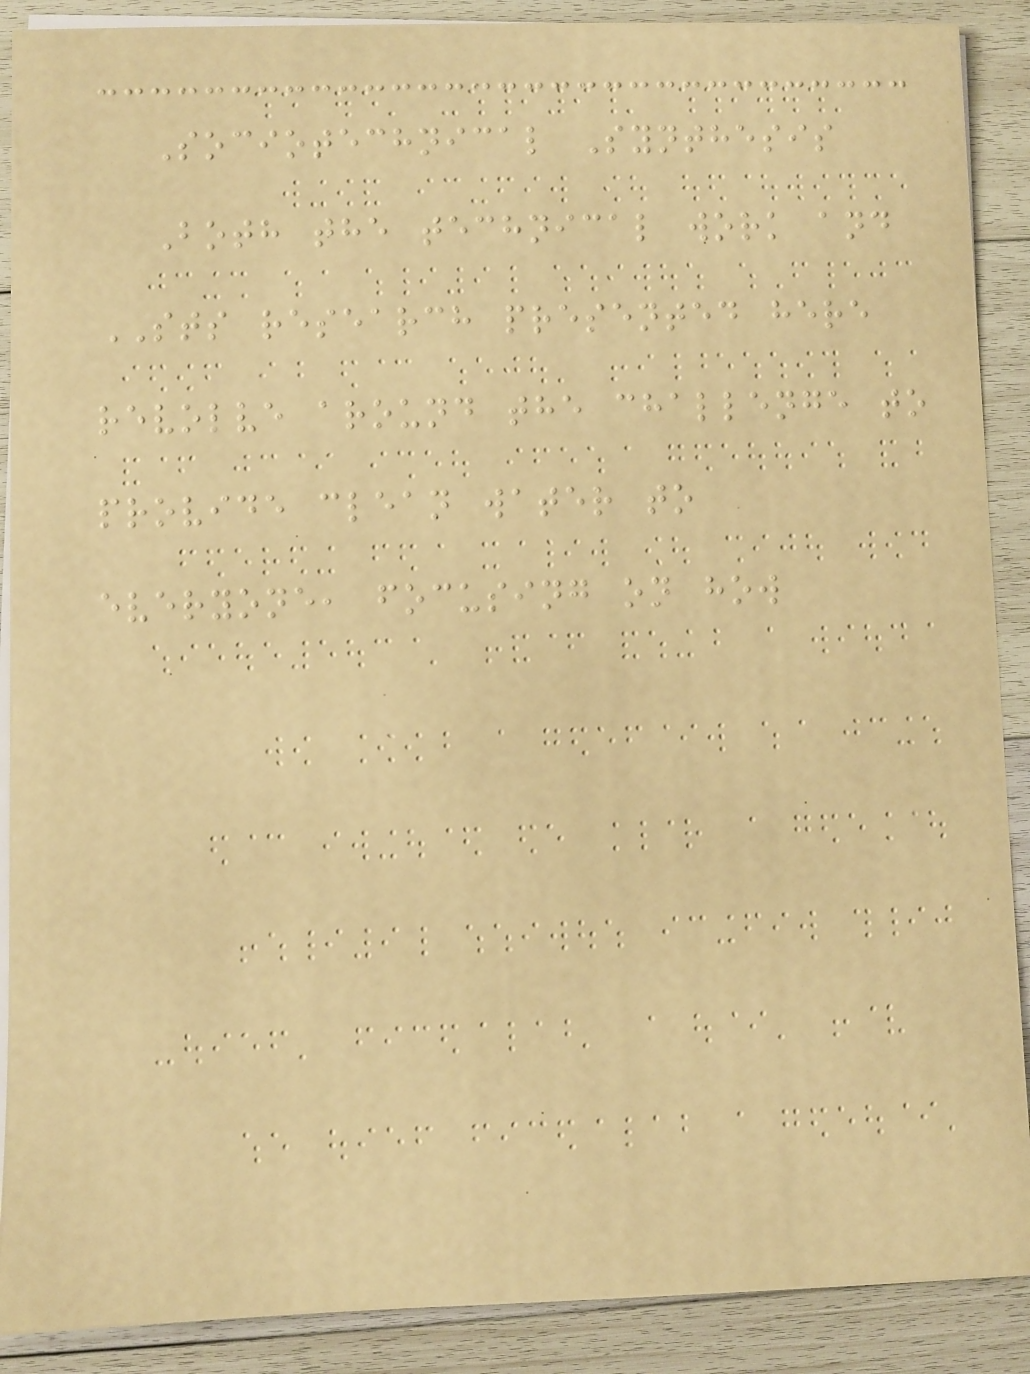Sociotechnical Synthesis
Both the technical work and
STS research presented here
revolve around the challenge to
provide clean water to
everyone, focusing on how
